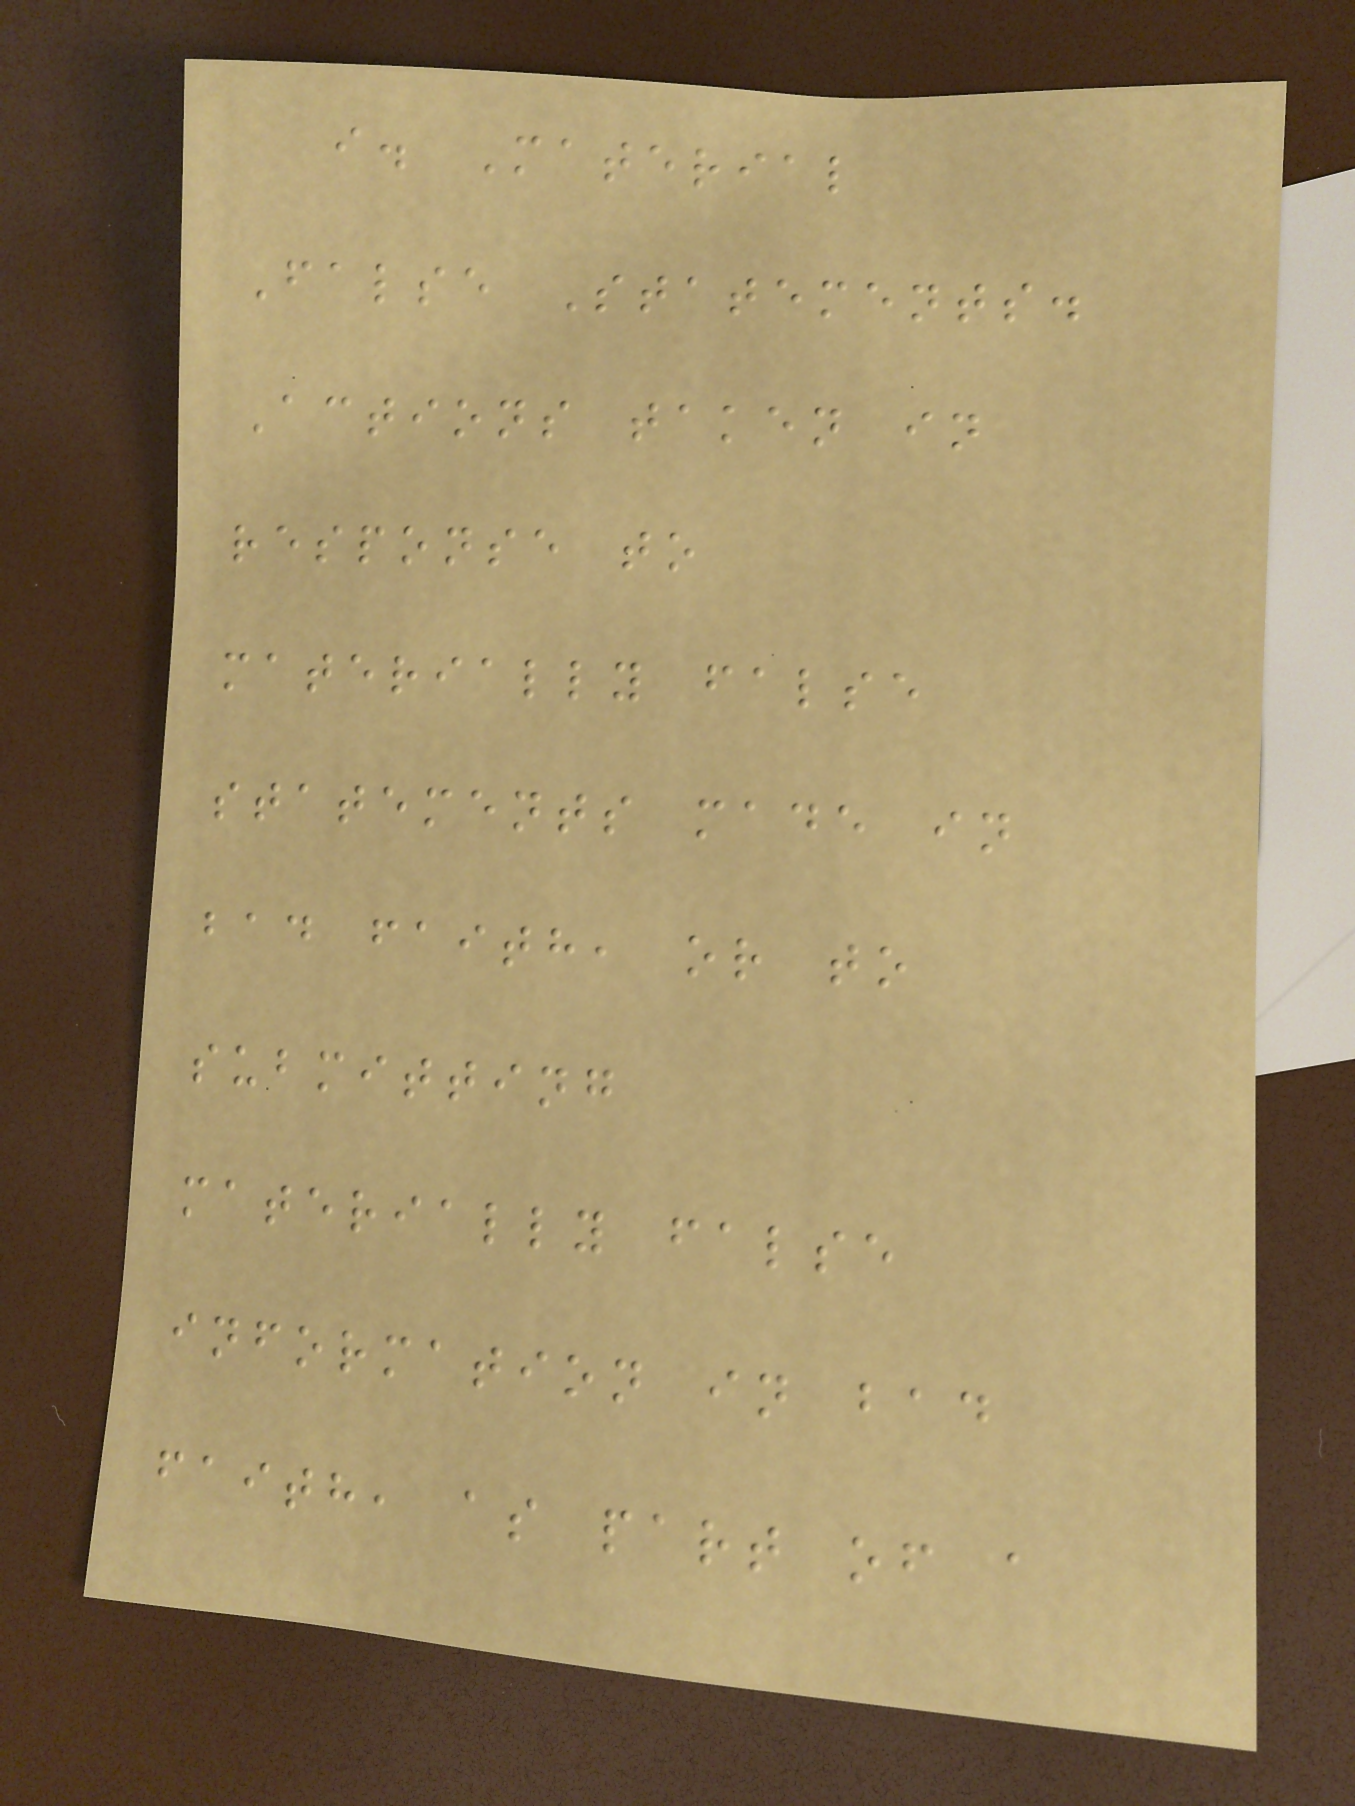i. Material
False Statements.
Actions taken in
response to
materially false
statements made in
bad faith, or to
submitting
materially false
information in bad
faith, as part of a
